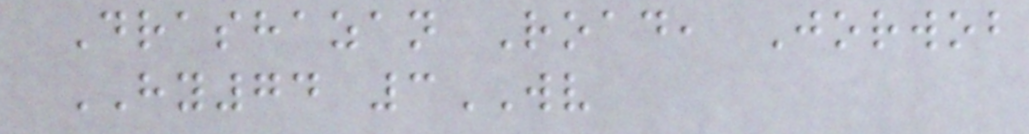Drashazan Road, Jorwob
HY74 3WV
